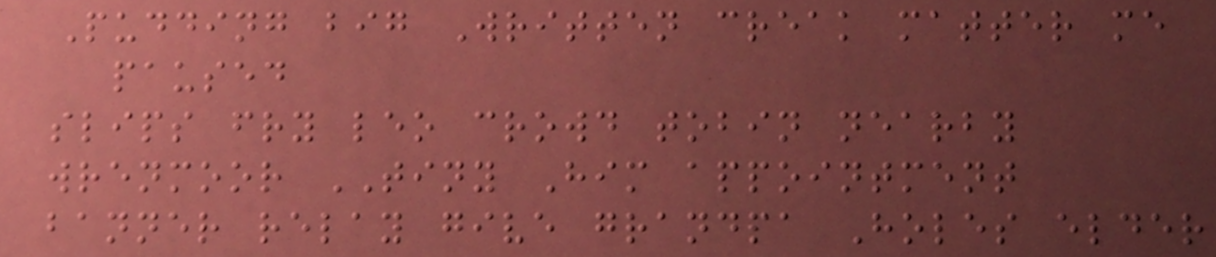Pudding big Written creak matter me
paused
slips fry leo crowd tobin nearby
wrenmoor TINY Him appointment
banner relay give grandpa Holes elder
